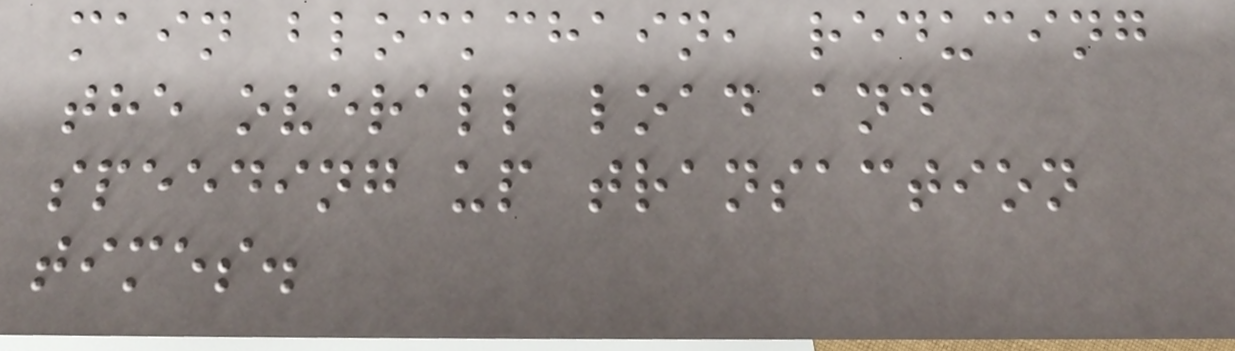main blockchain, reducing
the overall load and
speeding up transaction
times.
